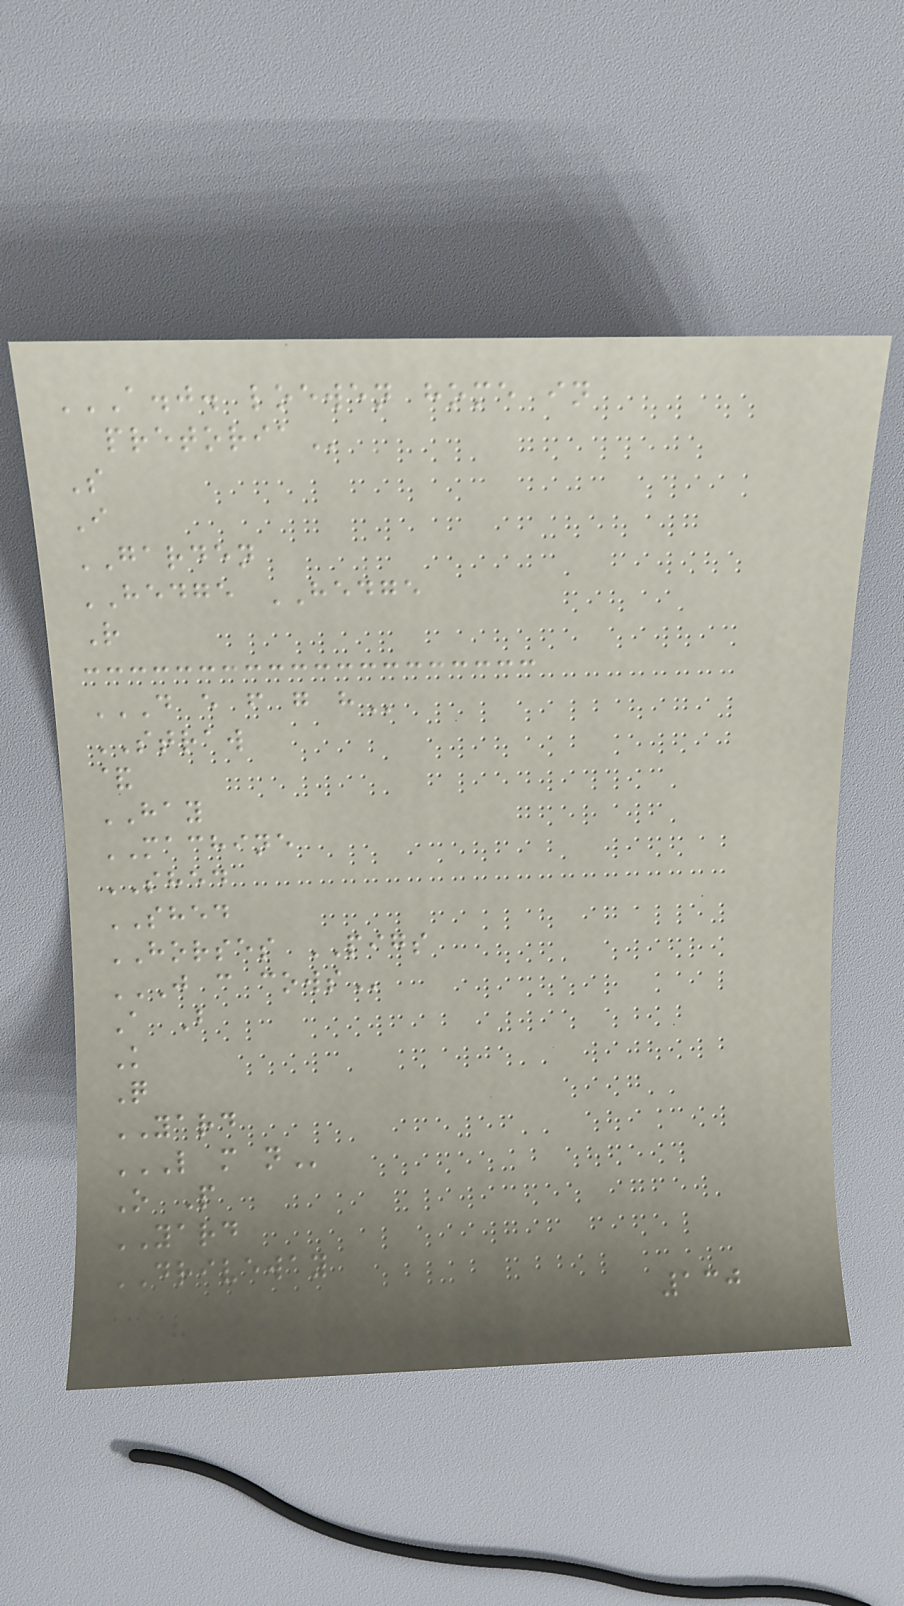A.J. LOEWEN HOME IN
PRETORIA
S
I
GARDEN
HEDGE HEDGE
R
D E F G H
STRAW
&
HAY
MACHINE
SHED
SHED
HORSES PIGS
J C COWS
A B
K
Q
YARD
L M N
O P
YARD
DRIVEWAY
130
